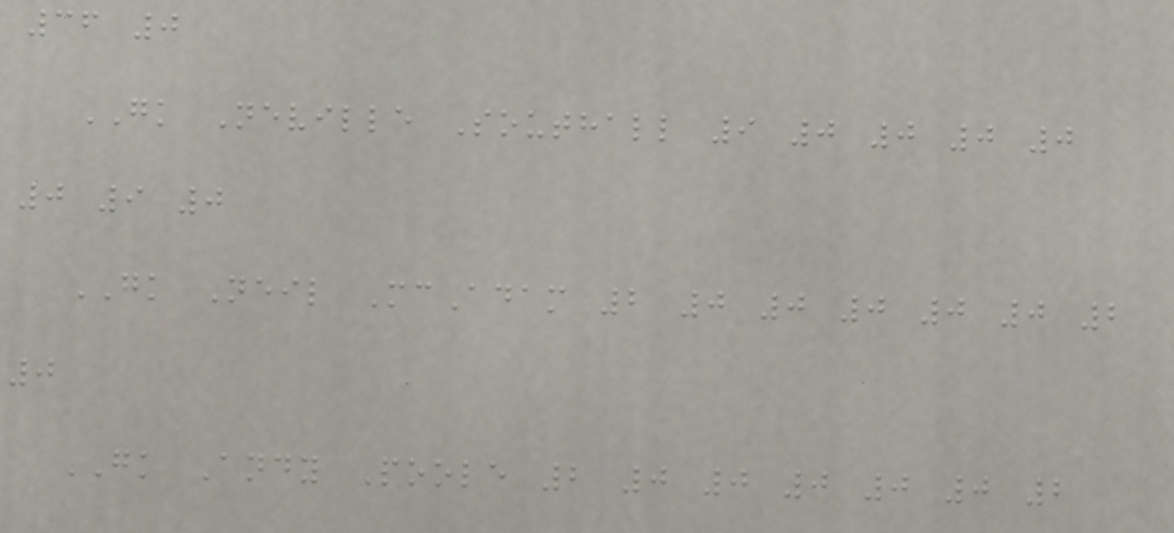36 0
GK Neville Southall 9 0 0 0 0
0 9 0
GK Neil McAdam 2 0 0 0 0 0 2
0
GK Andy Poole 2 0 0 0 0 0 2
